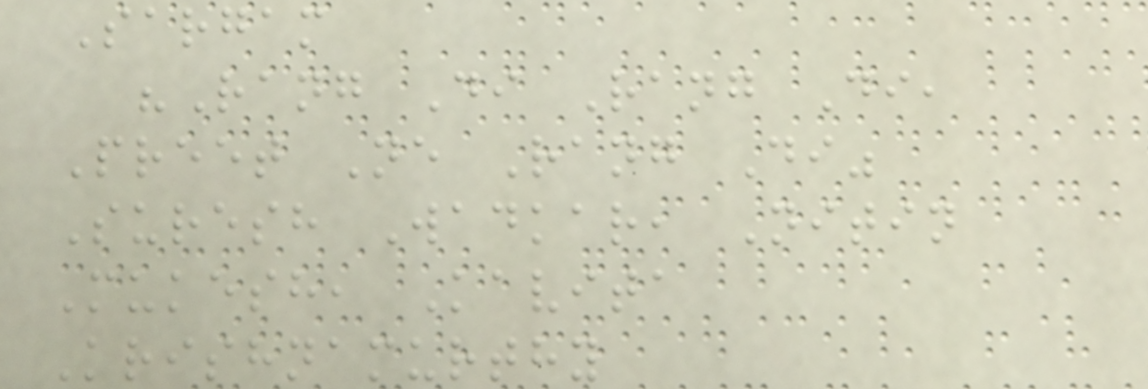Sargam
"Rang Di Rang Di,
Preet Ne Rang Di"
Suresh Wadkar, Nitin
Mukesh, Kavita
Krishnamurthy
